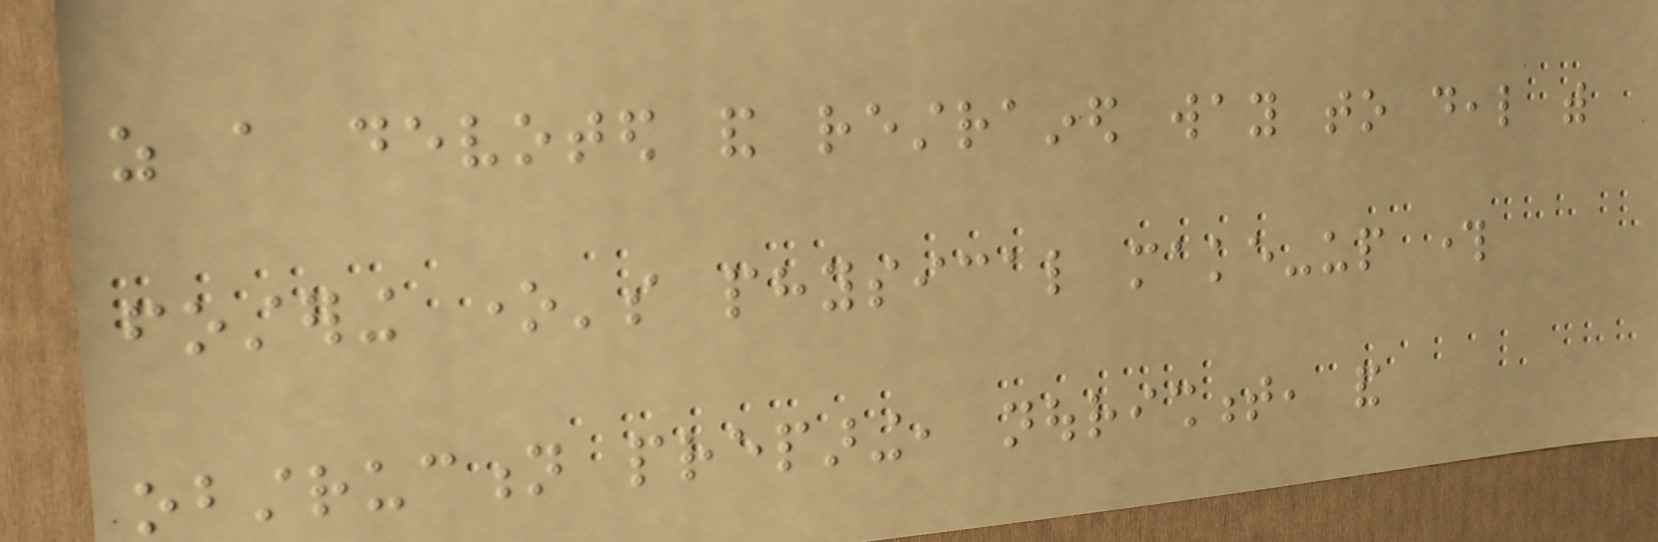as a devoted and restrained way to deal with
fostering one's physical make-up through
obstruction preparing, nourishment, and
